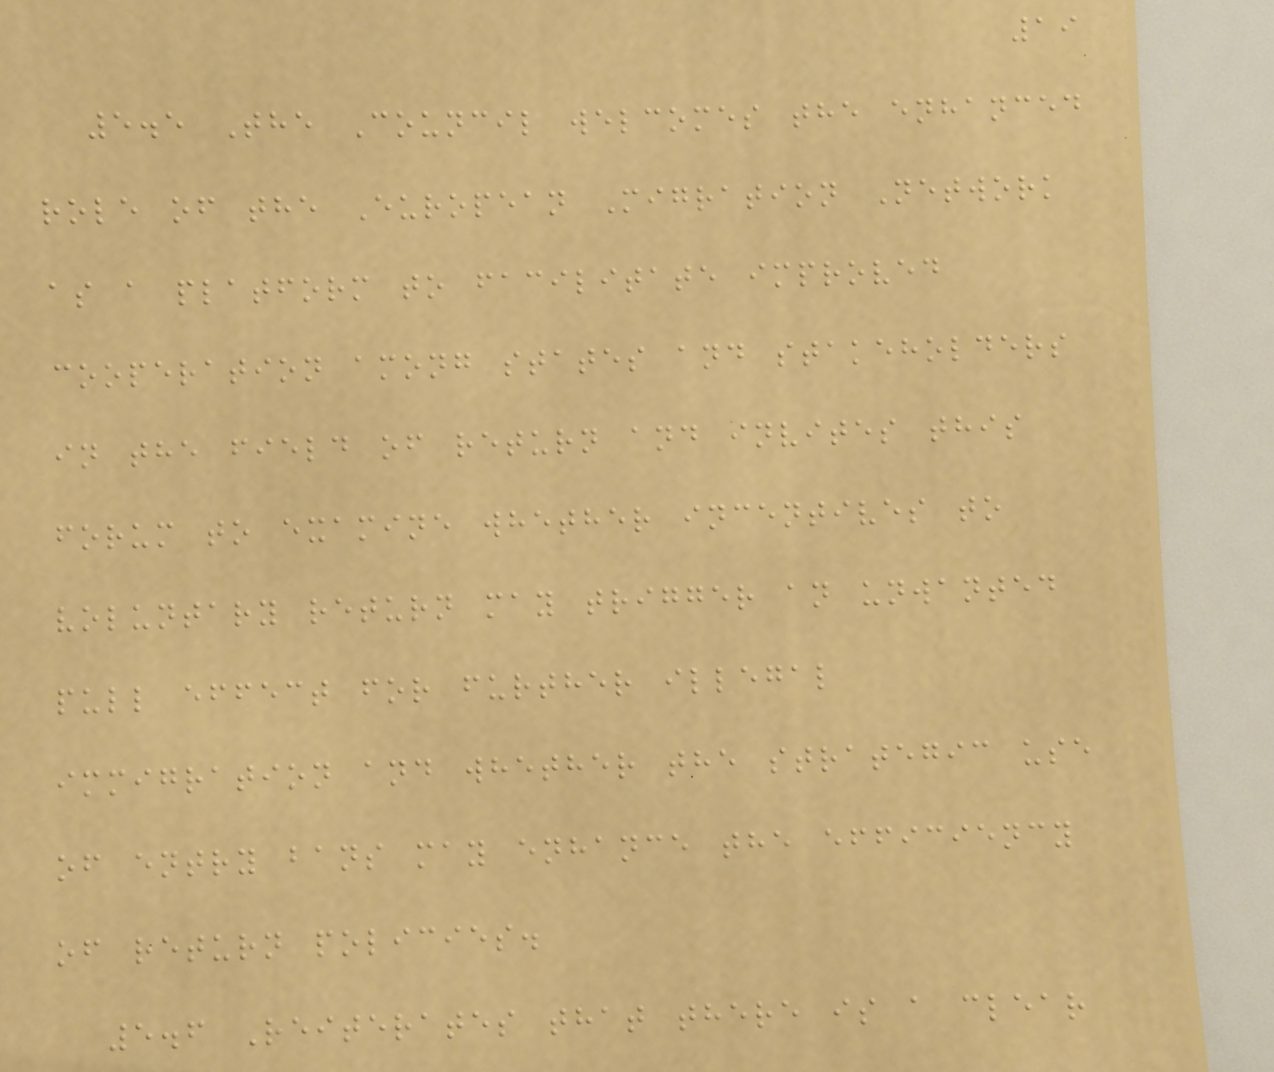19
5.5 The Council welcomes the enhanced
role of the European Migration Network
as a platform to facilitate improved
cooperation among states and stakeholders
in the field of return and invites this
forum to examine whether incentives to
voluntary return may trigger an unwanted
pull effect for further illegal
immigration and whether the strategic use
of entry bans may enhance the efficiency
of return policies.
5.6 Reiterates that there is a clear
